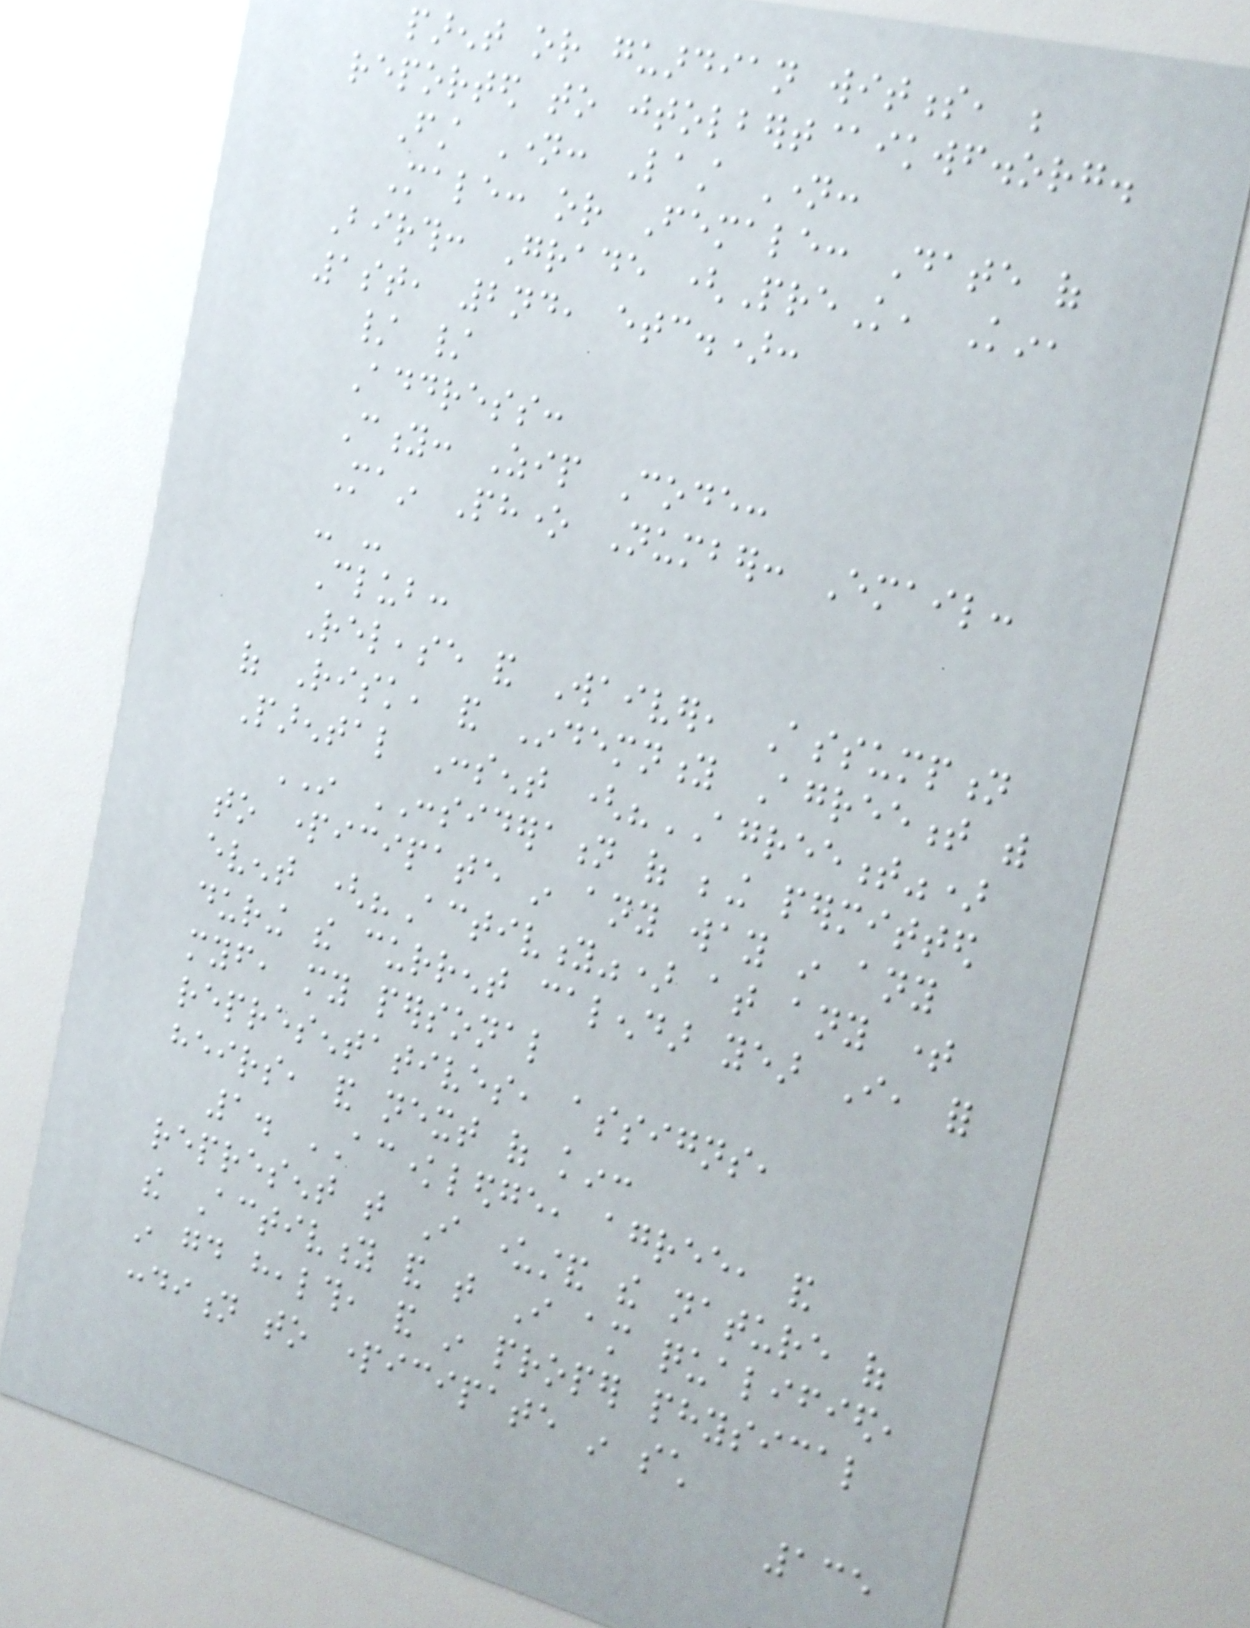parent or guardian witness, be
reported to jtolbert@ikwf.org.
First Name: Last Name:
Male: or Female: Date of
Birth: Grade (PreK, Kin,
1st, 2nd, etc.):
/ /
Address:
City: Zip Code:
Main Phone Number: Email:
- -
Club:
Release and Waiver, Assumption
of Risk, and Indemnity Agreement with
Parental Consent ("AGREEMENT")
IN CONSIDERATION of being permitted
to participate in any way in any
event ("Activity") at any time
during the current calendar year I, for
myself, my personal
representatives, assigns,
heirs, and next of kin:
1. ACKNOWLEDGE, agree, and
represent that I understand the nature of
the Activity and that I am qualified,
in good health, and in proper physical
condition to participate in such
135
